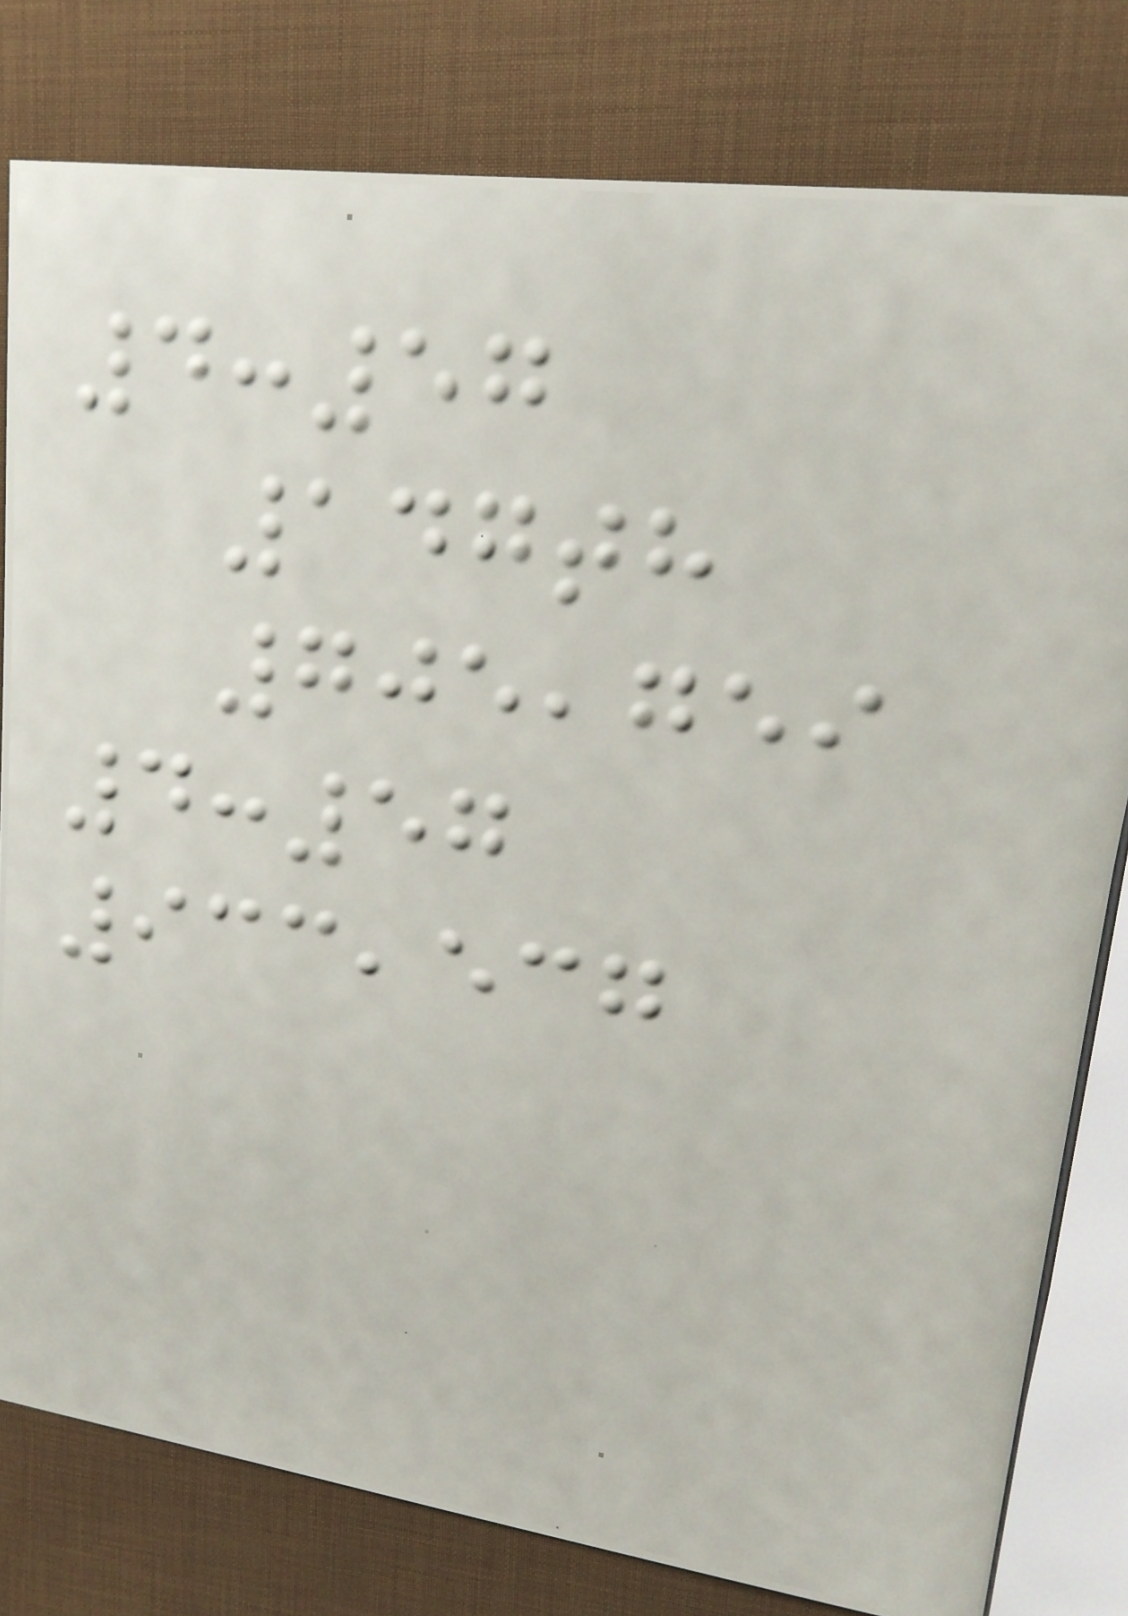4:57
147th
705,759
4:57
933,537
